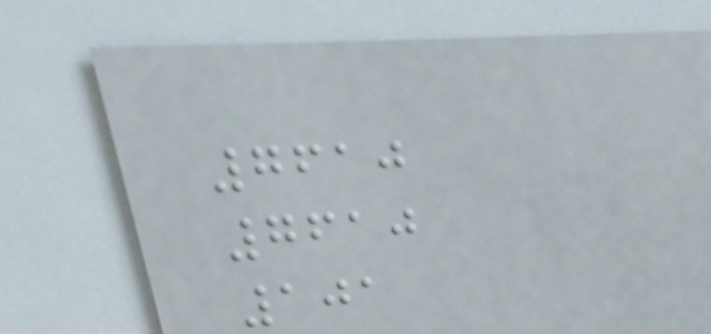7610
7610
101
